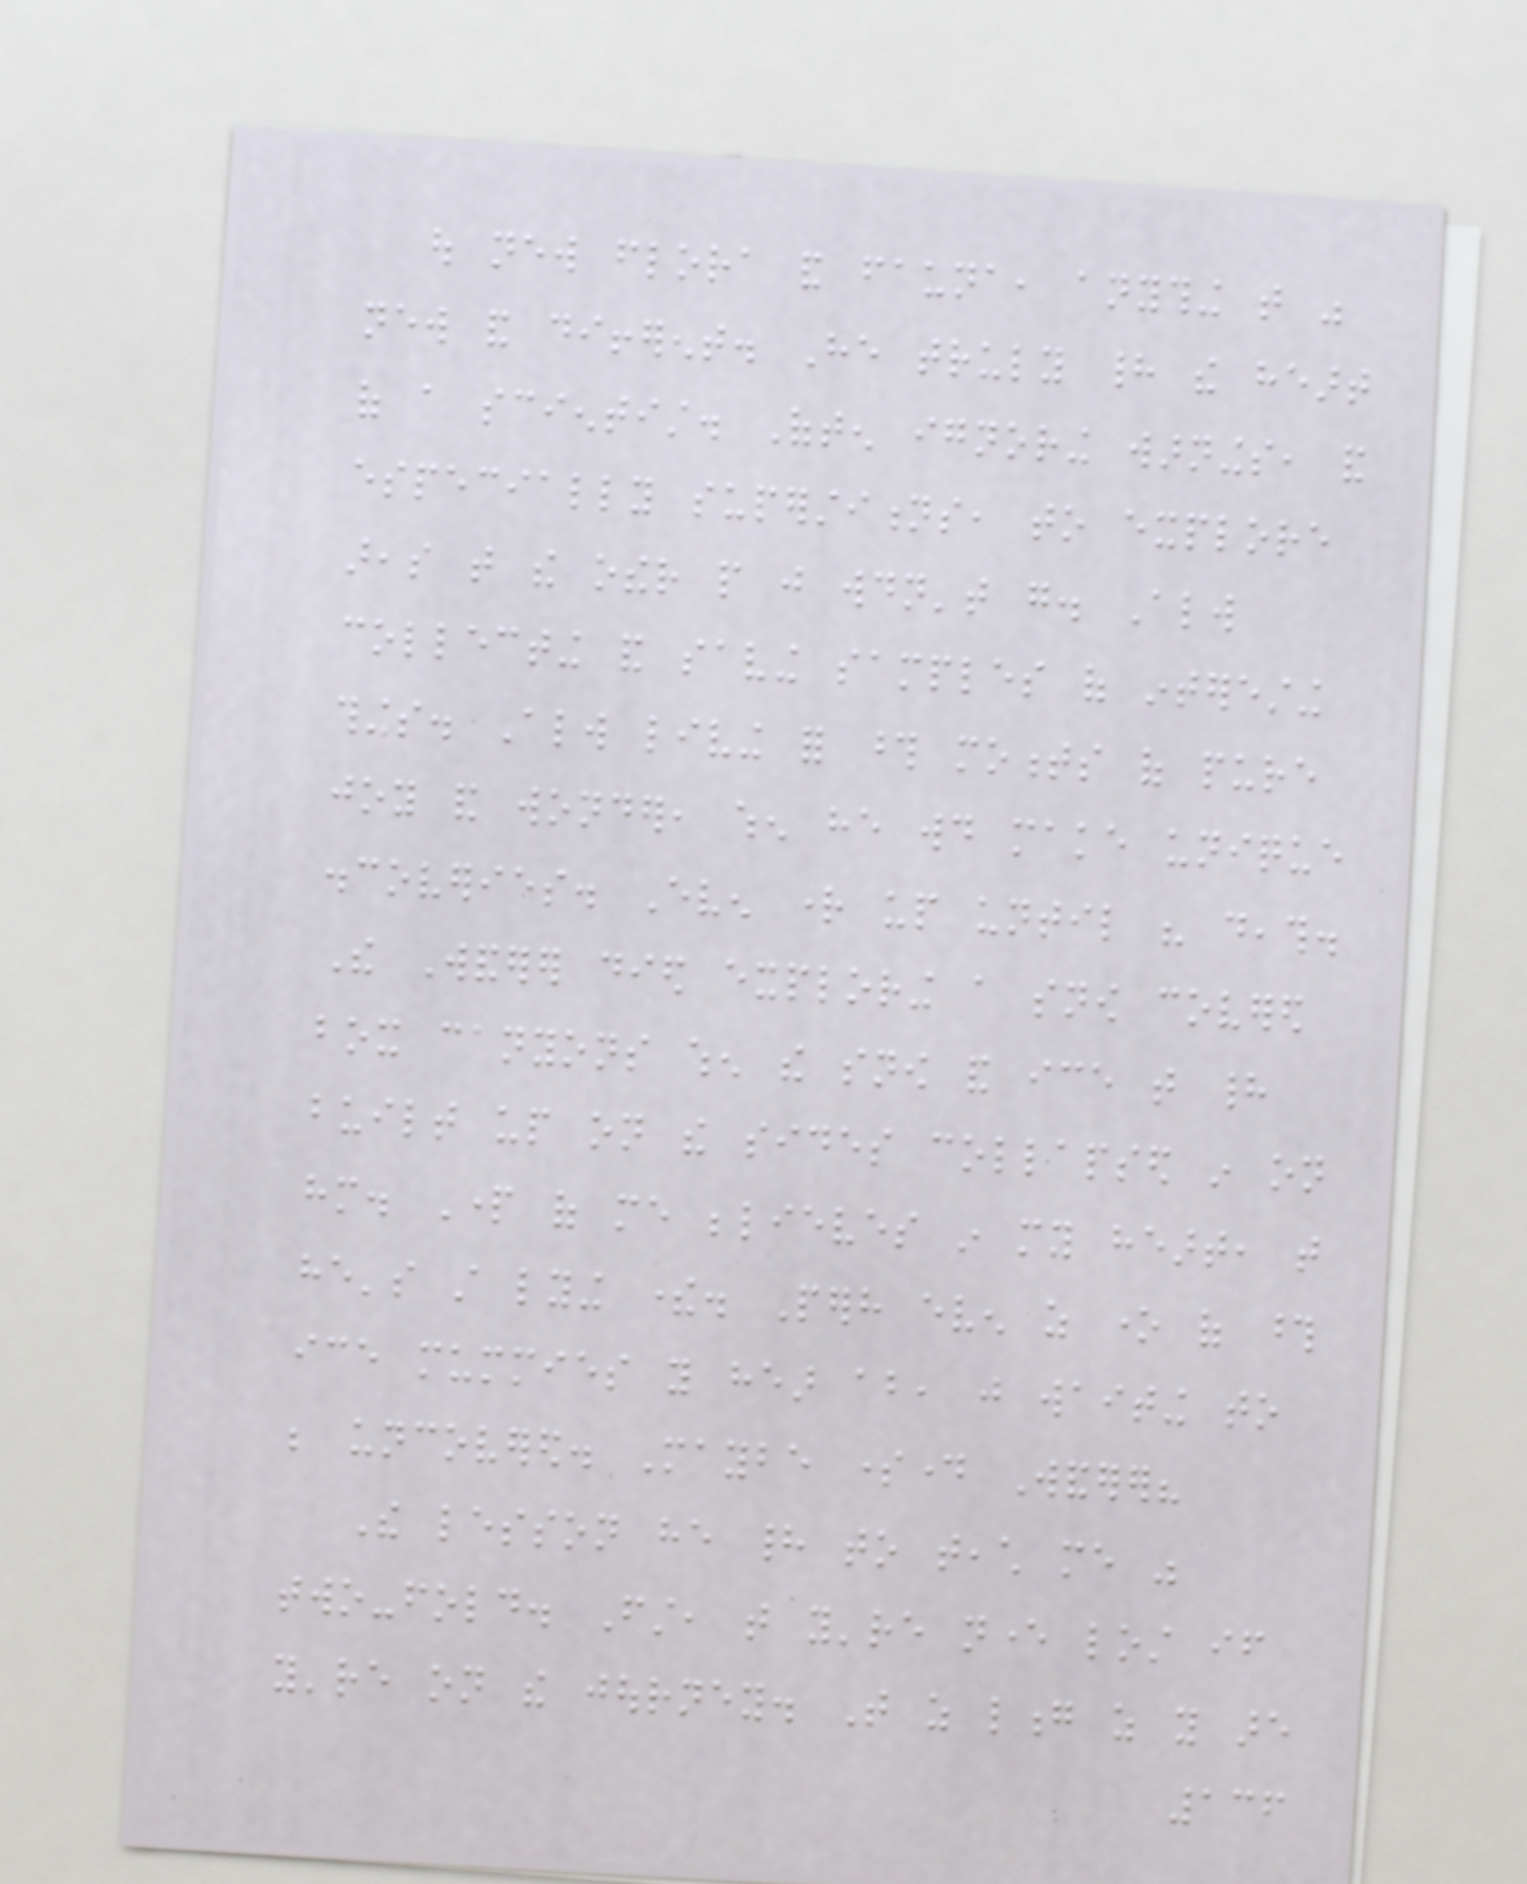out new flora and fauna, anything that was
new and different. He truly had the heart
of a scientist. Often ignoring warnings, and
especially superstitions, to explore
areas that the other people just wouldn't go. Always
collecting and saving samples of interesting
things. Always living for those moments of pure
joy and wonder, when he would make unique
discoveries. Even right up until his death.
The Wanderer died exploring a snow covered
box canyons when the snow and ice that had
built up on the sides collapsed in on
him. Part of me believes in my heart, that
he's still lying there. Perhaps even as one of those
ice mummies you hear about, just waiting to
be uncovered. Maybe someday Wanderer?
The lesson he had to teach me was
two-fold. First, that you're never lost if
you're on the journey. That as long as you are
136
